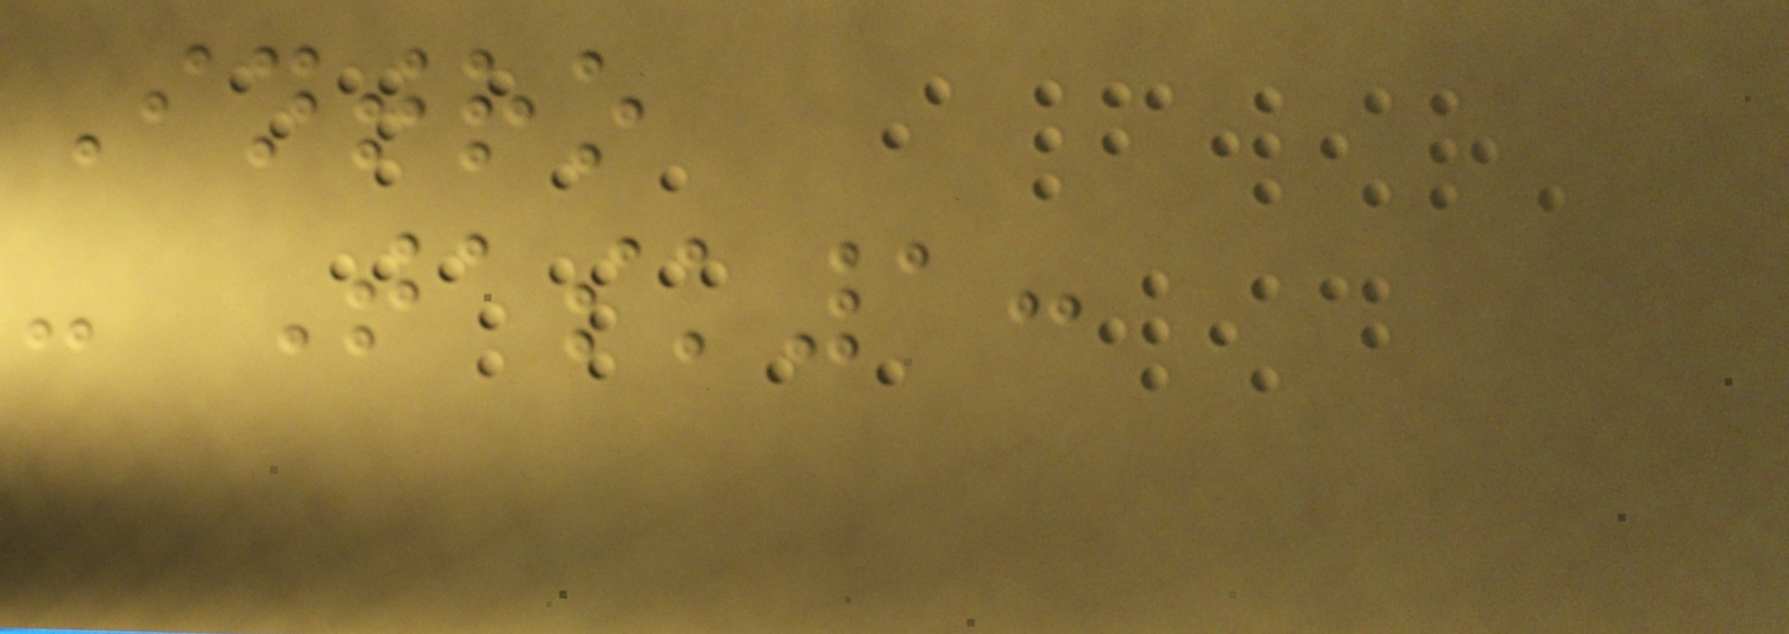Intro
- Task1:
